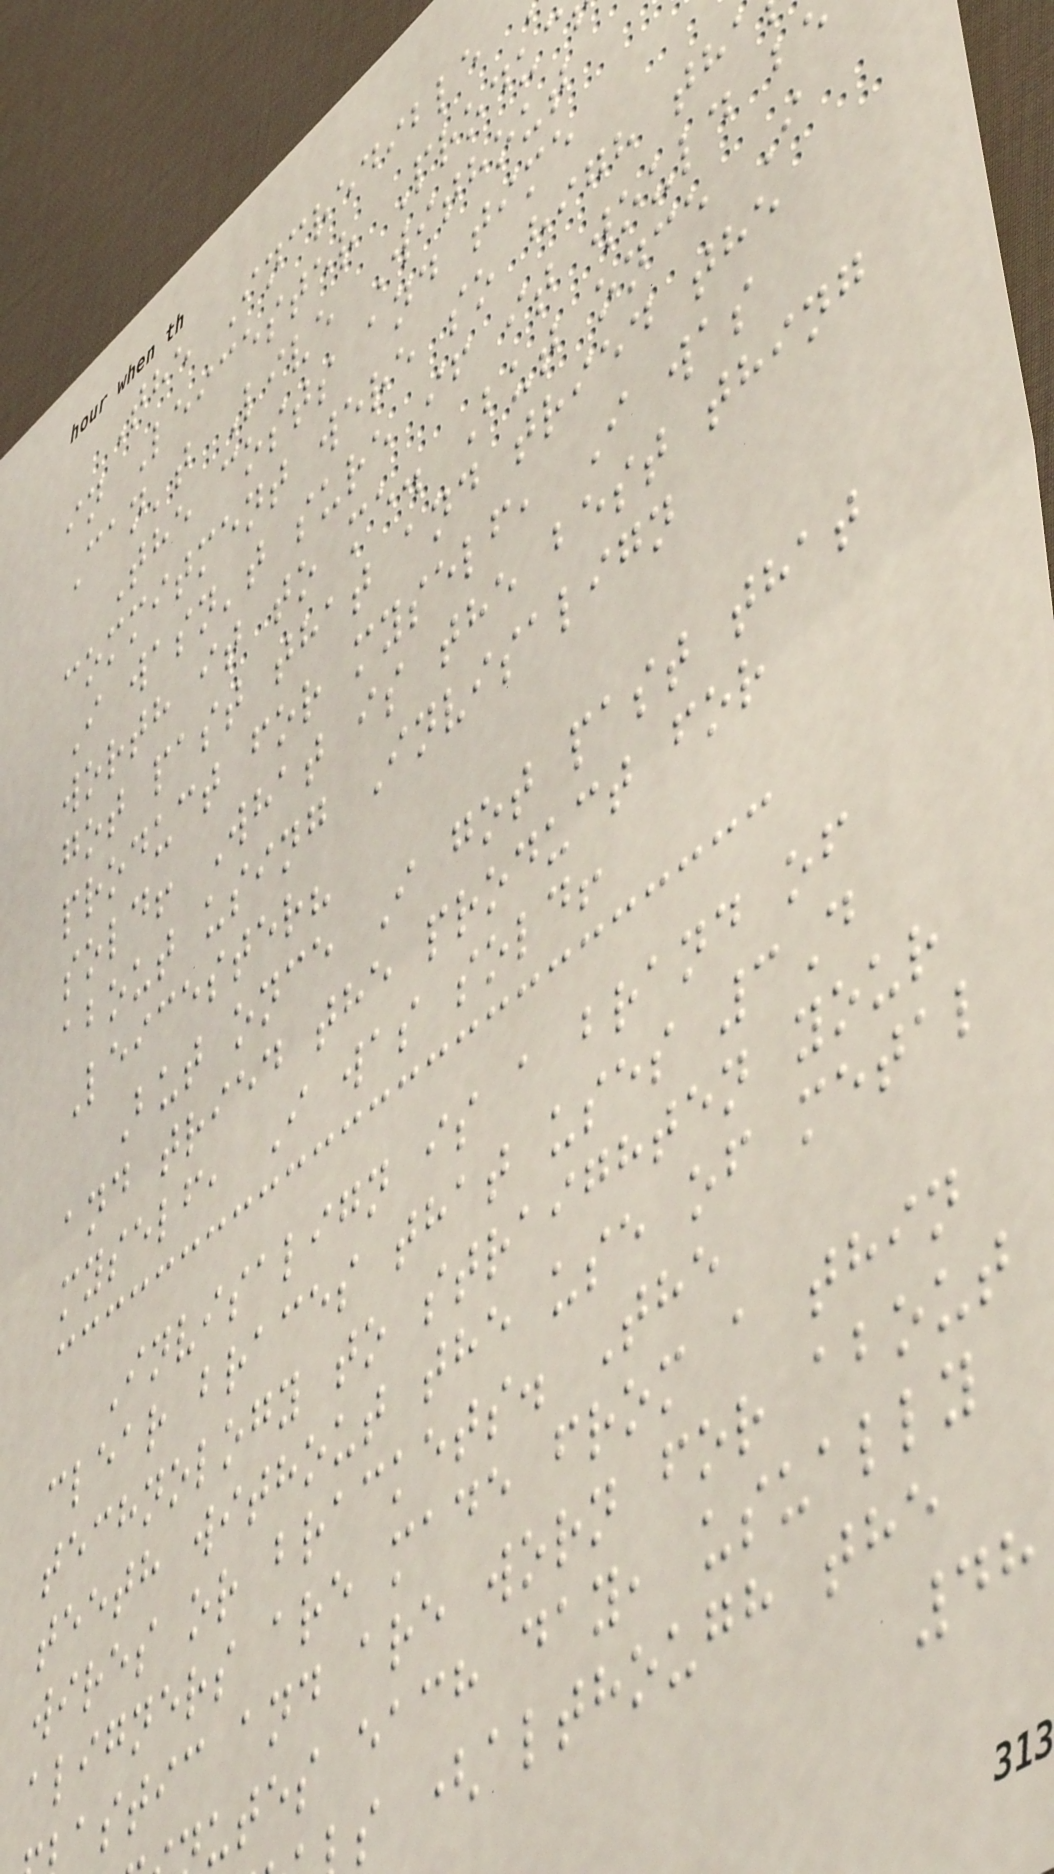The Incredible
in Leicester Produc
Can't Live Without
The costs and time
commitment were so high tha
I wasn't sure if it would b
worth it to me. But once I
got past that and tried the
product for myself, I was
sold! What is the best thing
about using Invisalign
Leicester?
But once I got past that
and tried the product for
myself, I was sold!
Invisalign is a brand of
clear braces that uses 3D
technology to straighten your
teeth without the use of metal
wires or brackets. The
aligners are made from a thin
astic and are worn for about
utes each day, usually
s (although the
48
